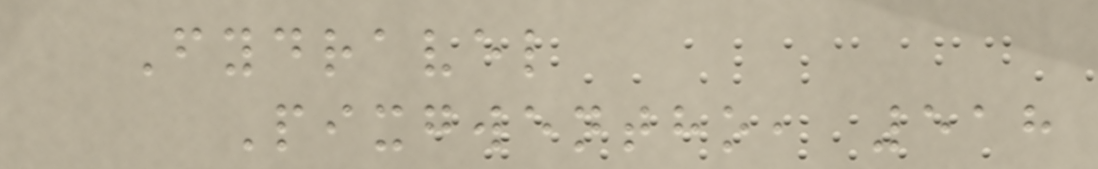Fydravel
Pixgwentho, 518
